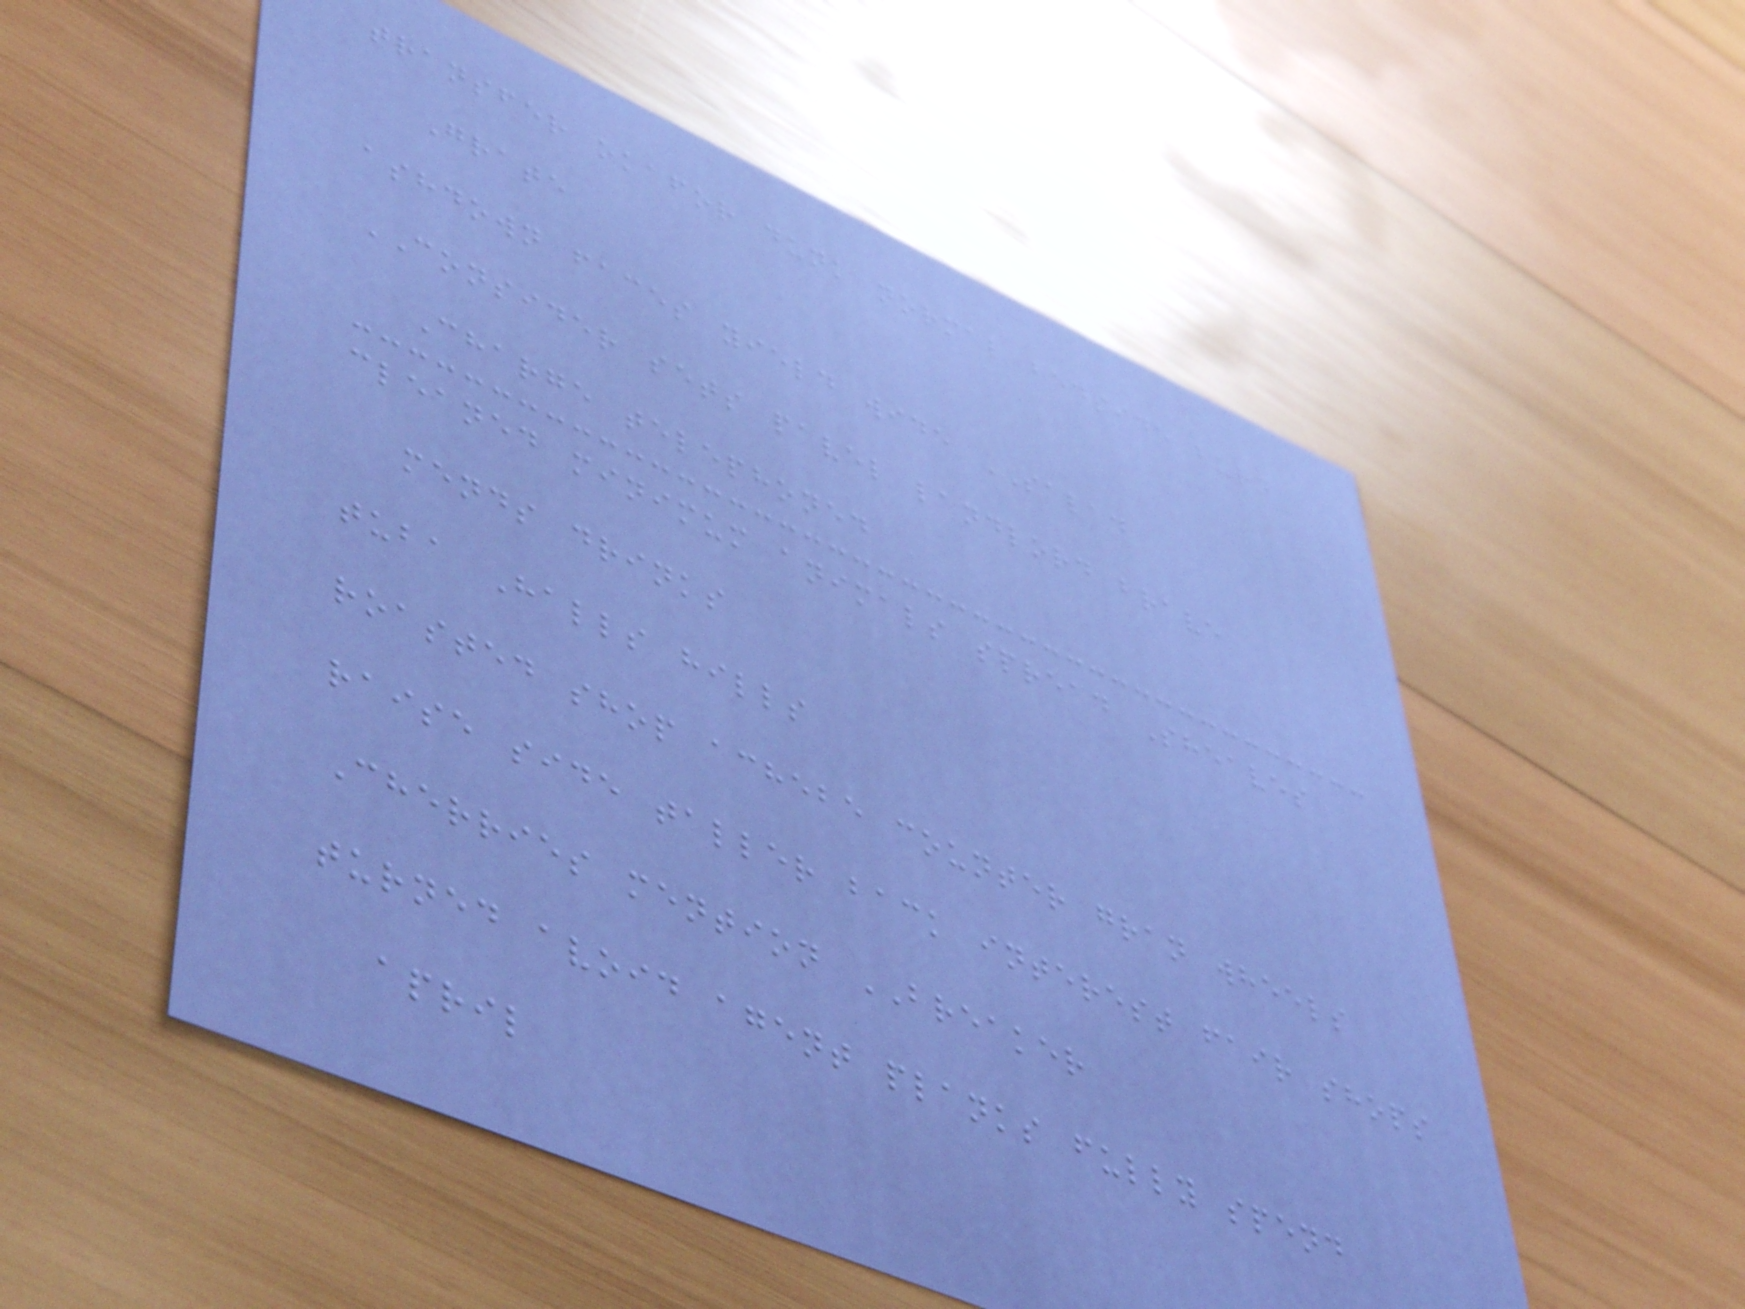transfer okafor dunk normal bedside burn
Grate
ashdown faces yield wide SALAD
CONSIDER sets pavel landlord brave
Charge telephoned
cleaned minimum animals spread Sheaves
mends drinks
tuba Halls hills
roasted shop achebe counter gran wheels
raise side taller back interest fair shops
Cherries mention BREAKER
turned avoid agent planks fully spend
april
